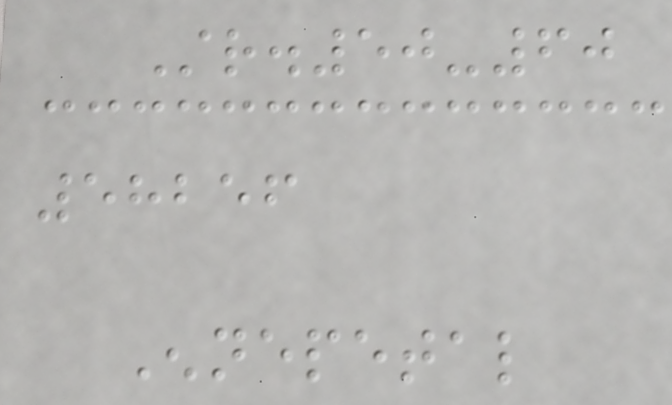Str.50-60
58256
Ennepetal
